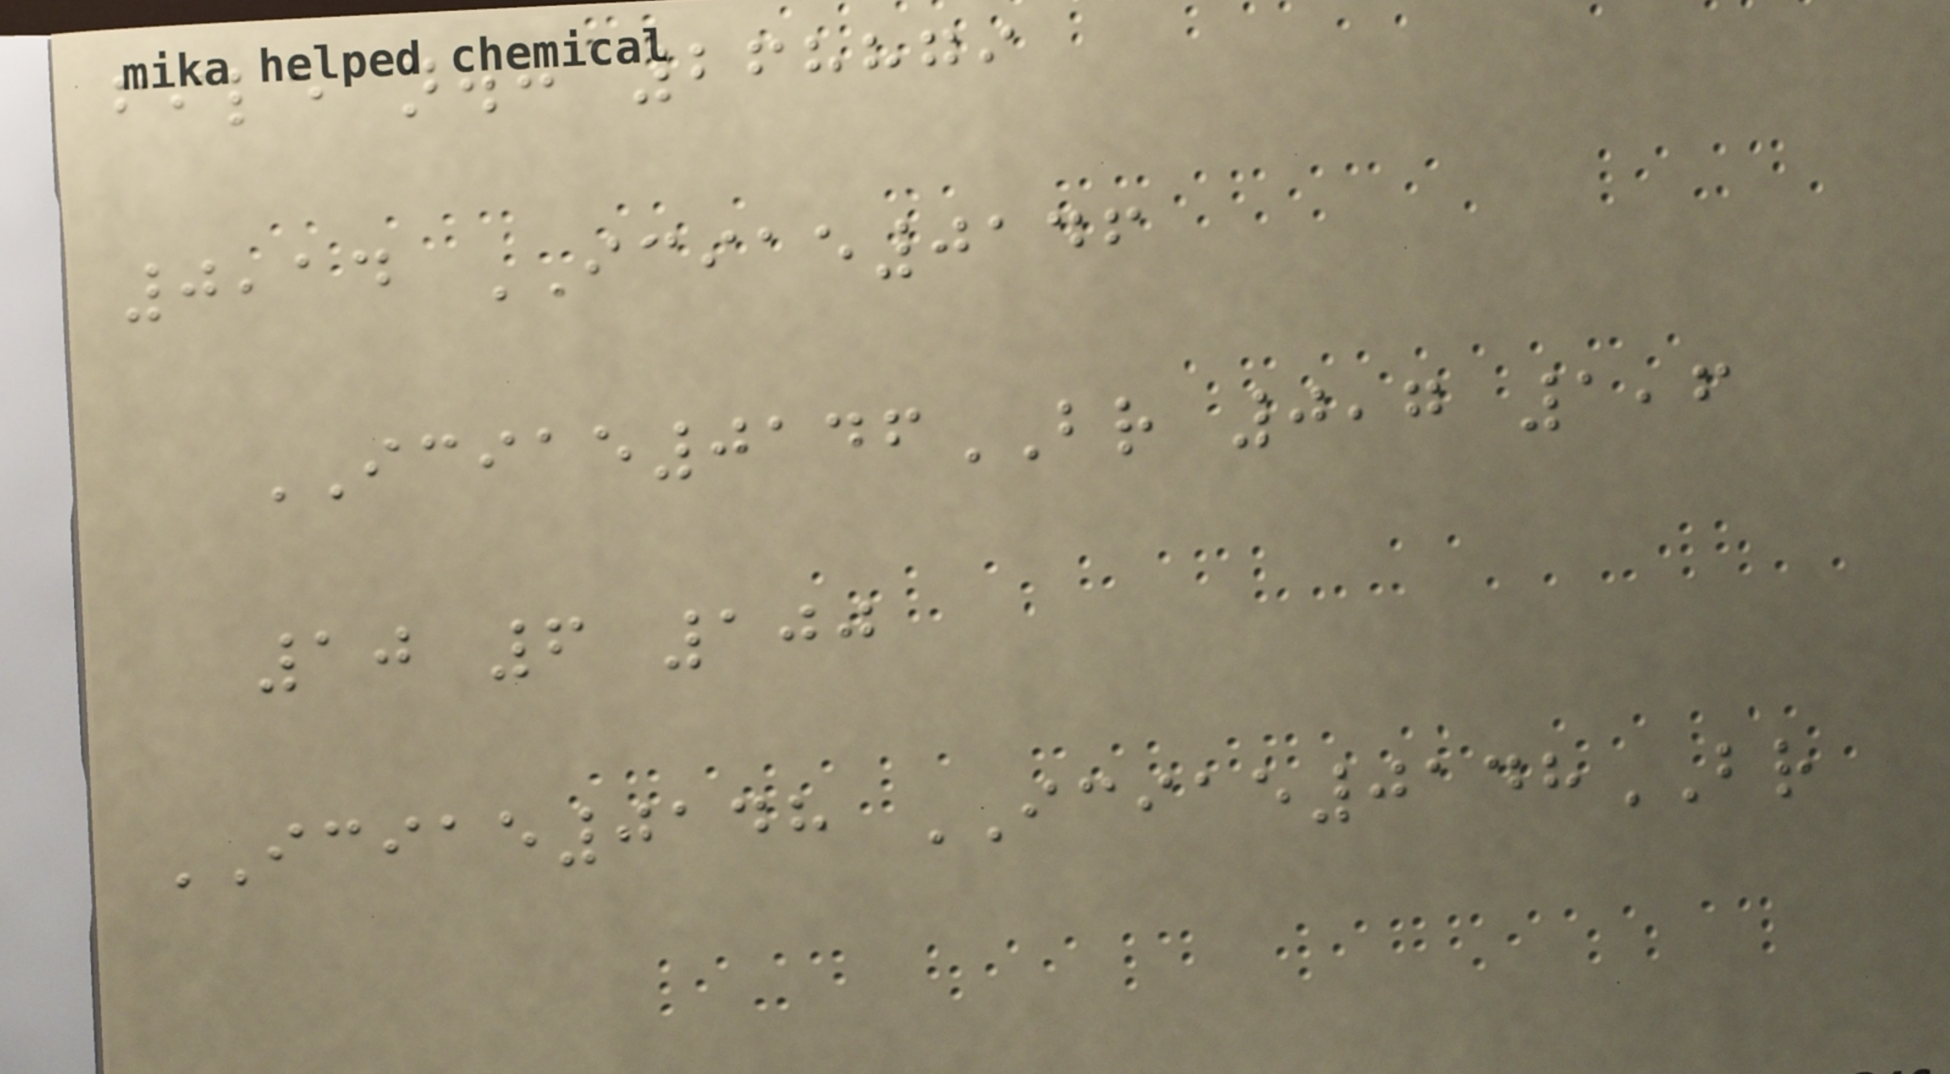file n.: 268879
0,14 ICIAE0146
ICIAE0146BR 0,7 1,6
10 6 100
ICIAE0148 ICIAE0148BR
